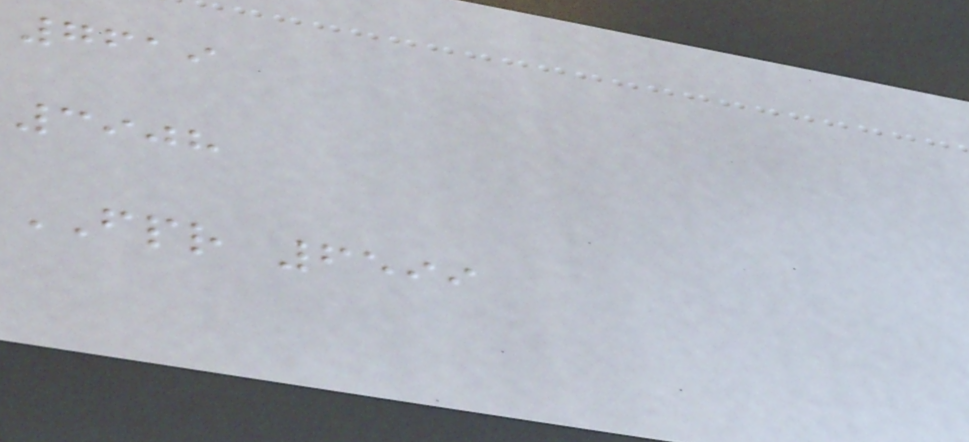7619
3908
FPR 6599
